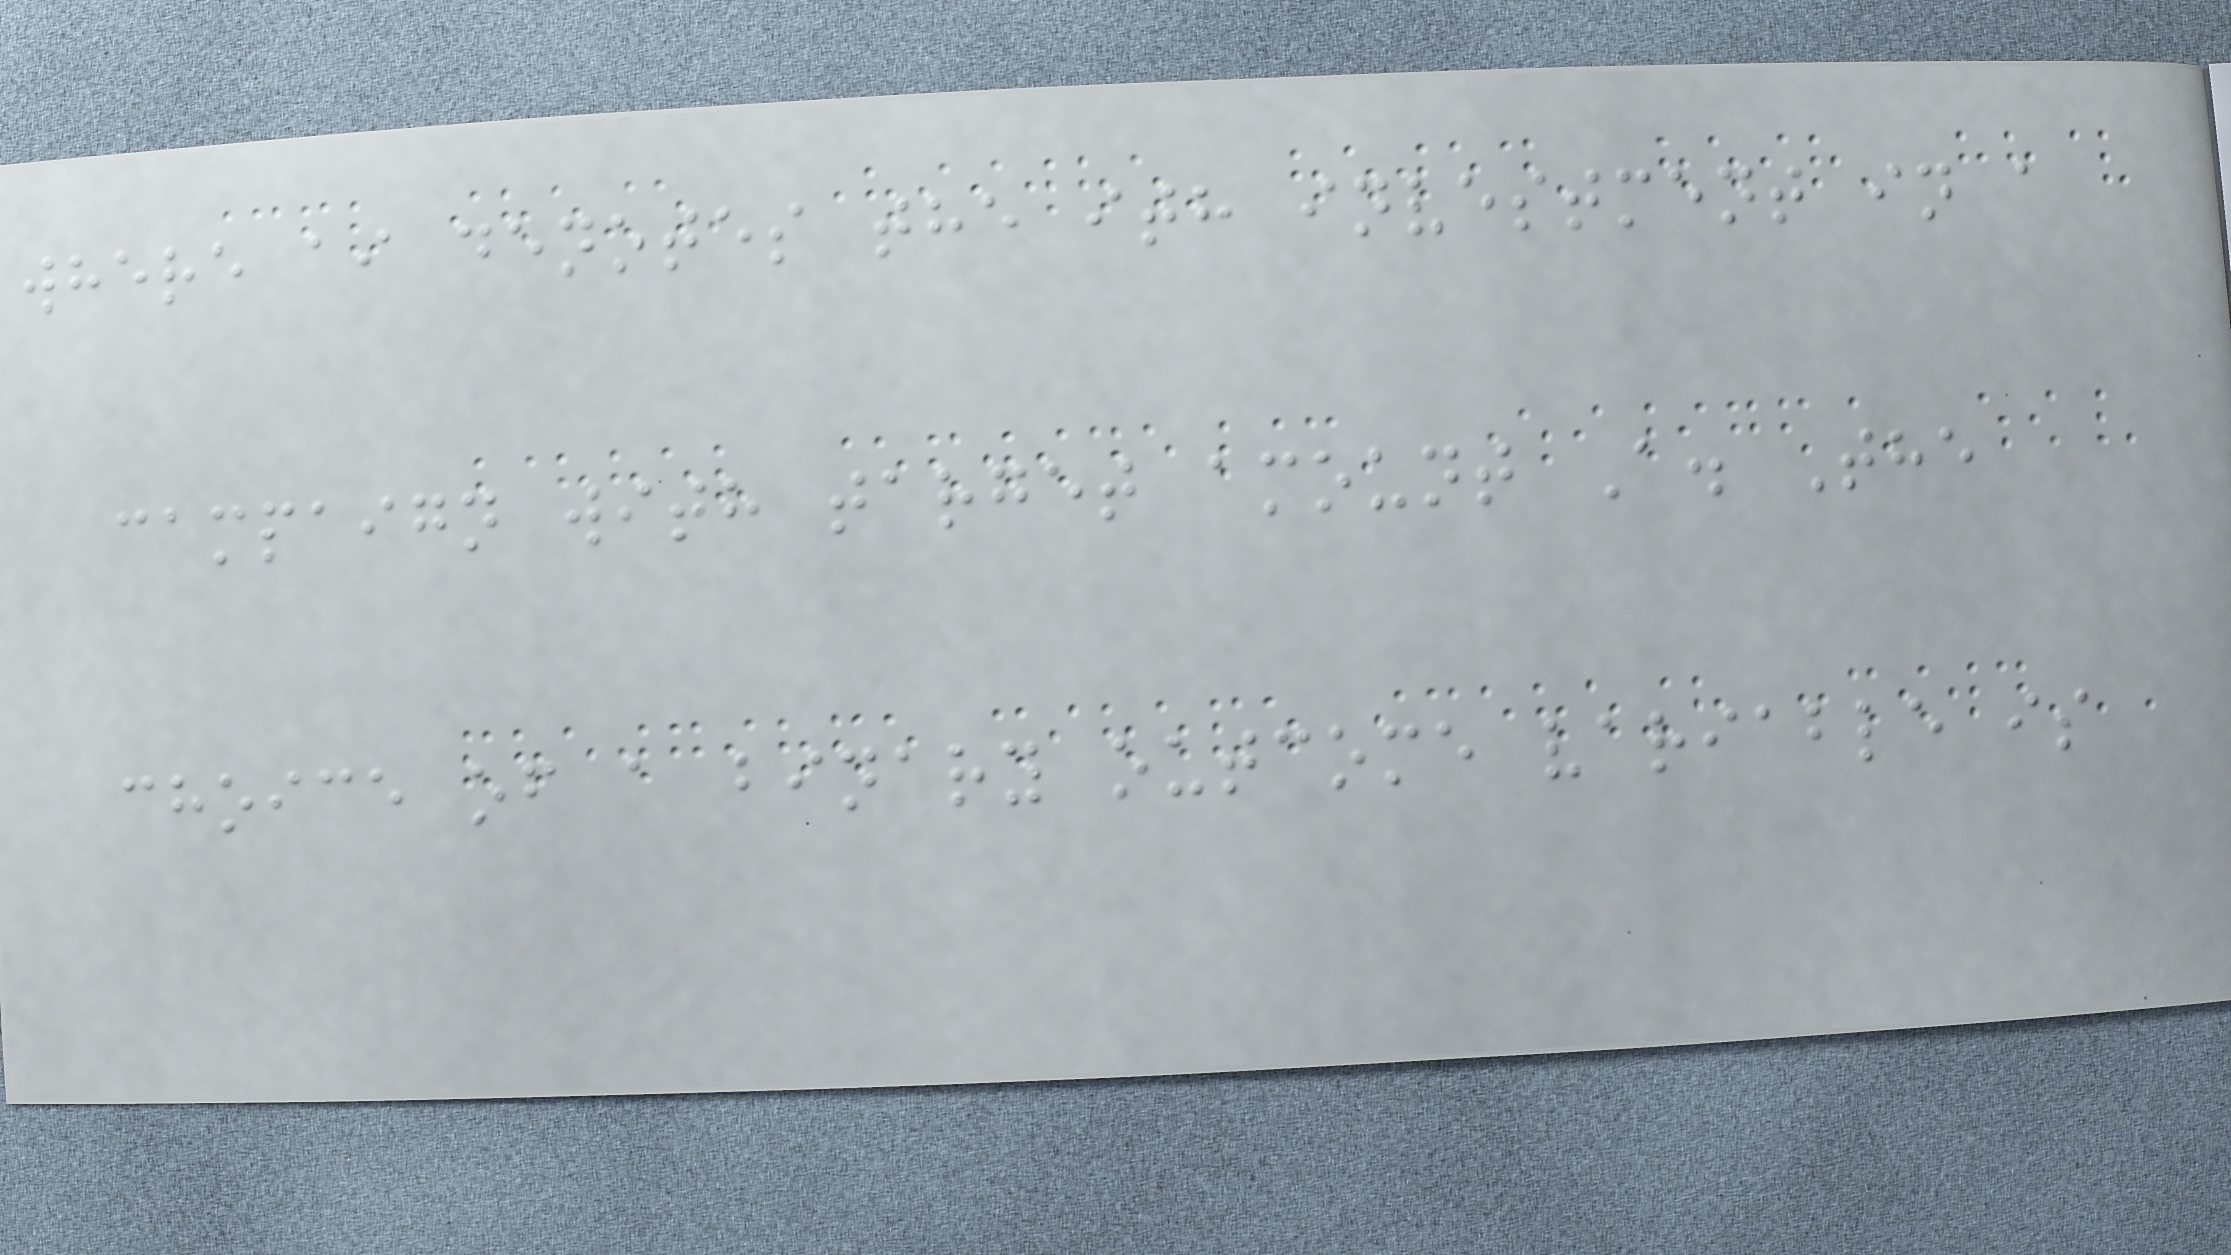where ai denotes the ith investment in a
campaign with target amount A. The
choice of a binary outcome variable is
